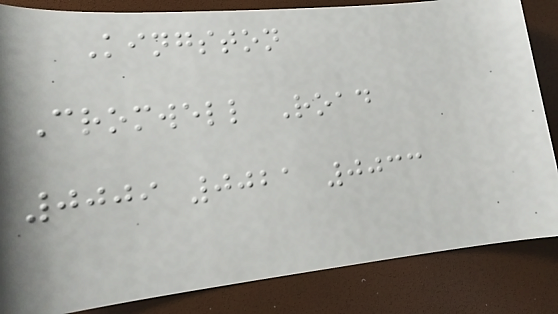Kingston
Cromwell Road
0009 0021 0033
